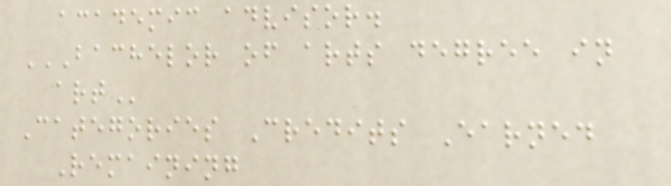academic advisor.
BACHELOR OF ARTS DEGREE IN
ART
Categories Credits Earned
Remaining
